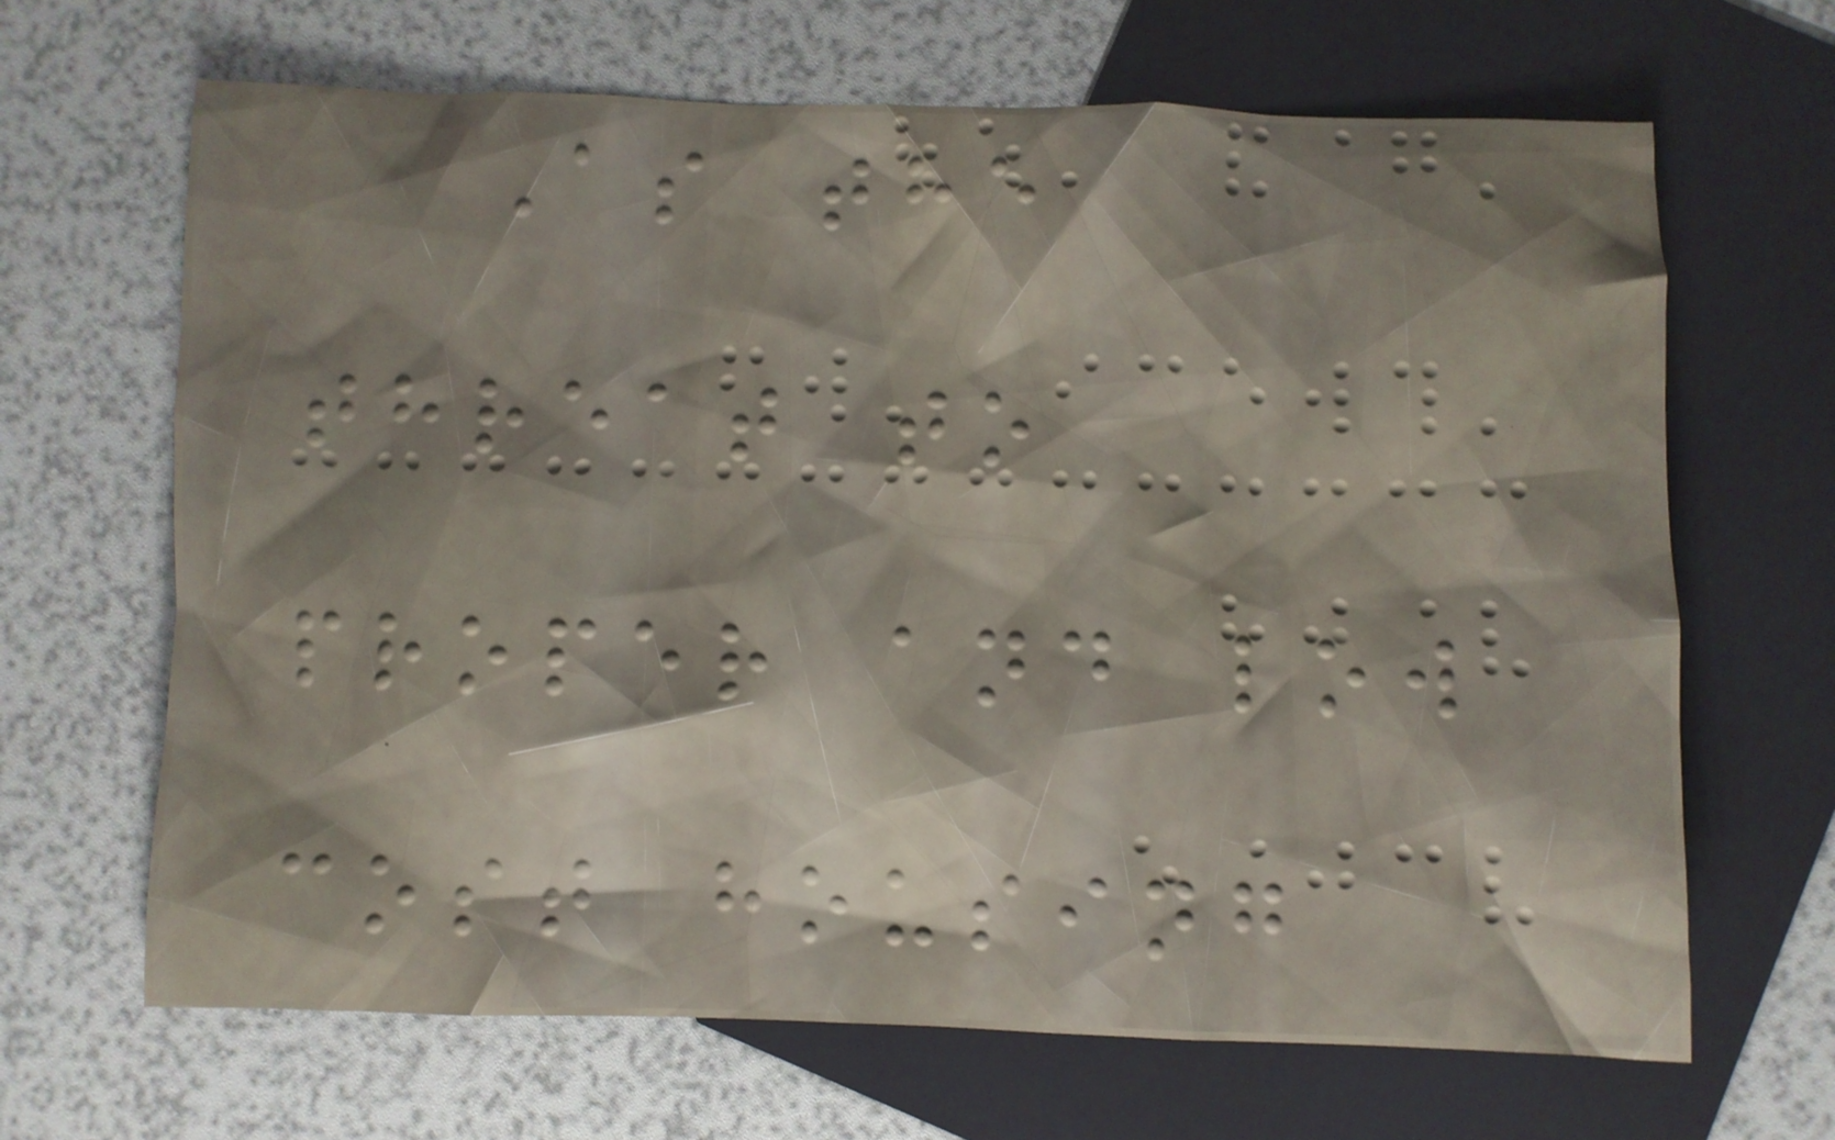As the
threat to
proper and low
cost housing
